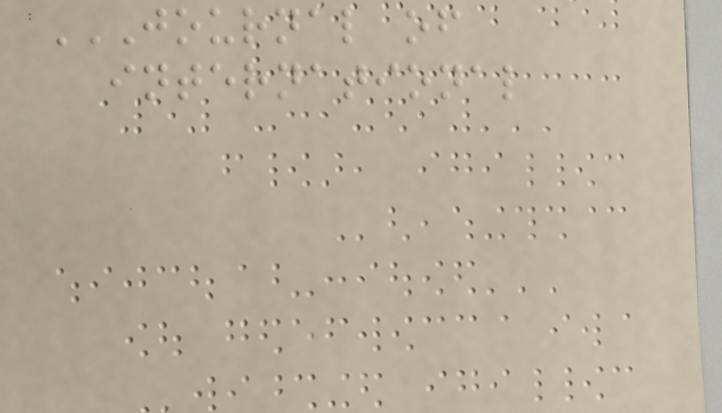JOURNAL OF
INTERNATIONAL
